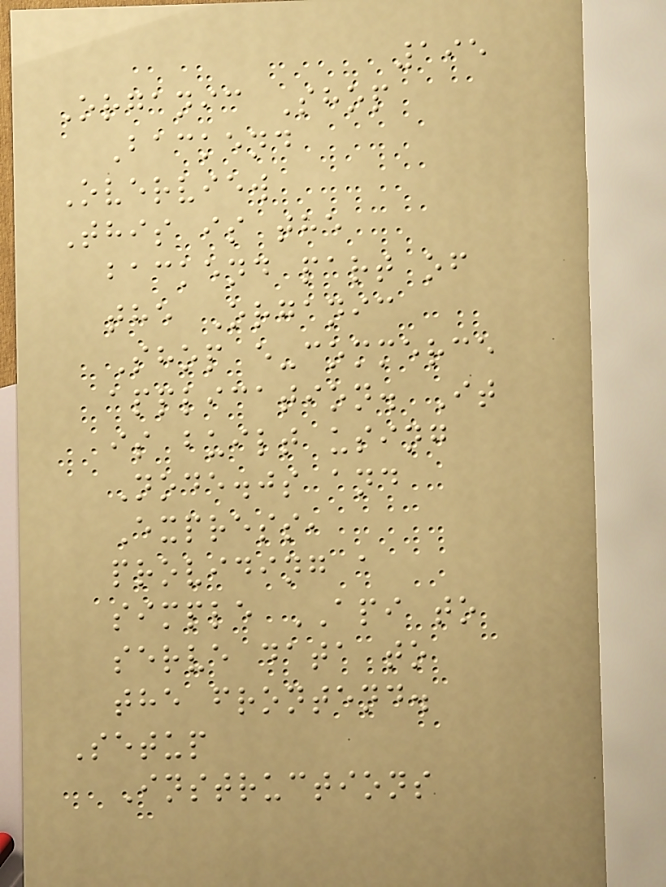195
Organic Shop
Backend
Overview
This is the
backend part of
the Organic
Shop e-commerce
application. It
is built using
Node.js and
Express,
providing a
simple API to
serve data to
the frontend.
Setup
Instructions
